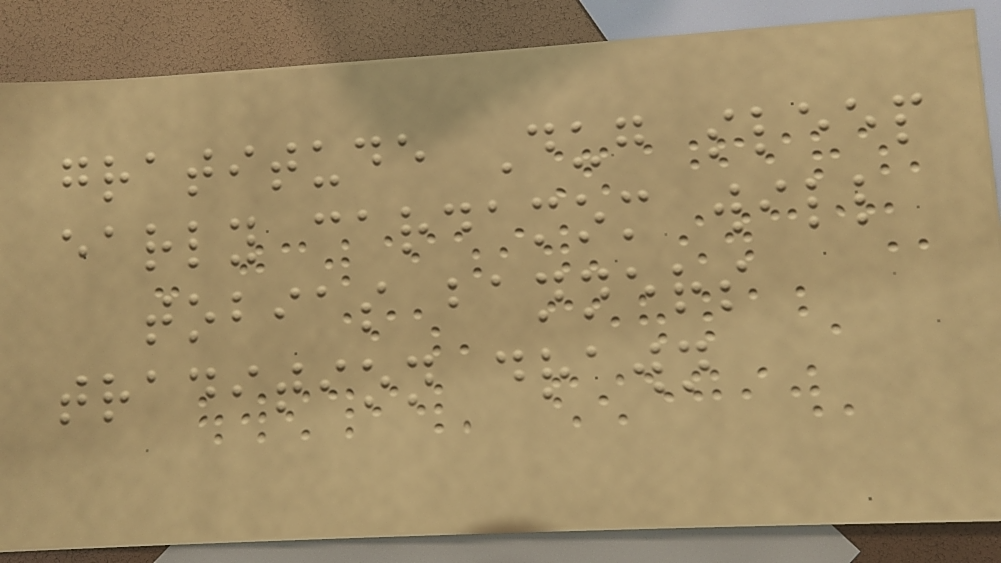gratitude Dug sleep
early cardamom will
tobias banners
tradition drawn
